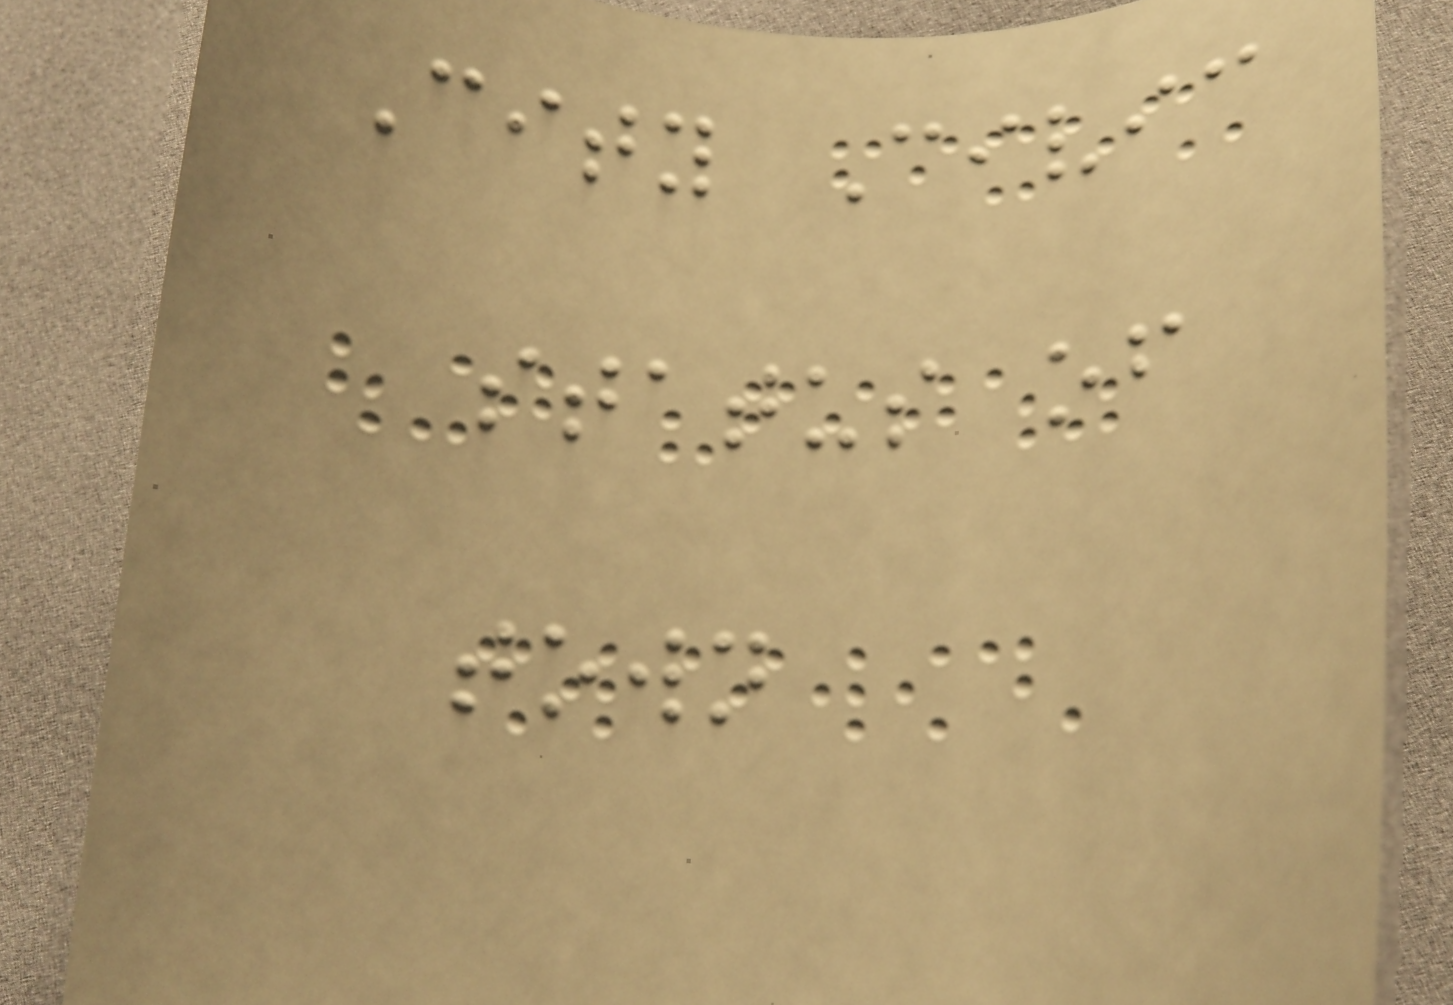City Civic
status of
town
